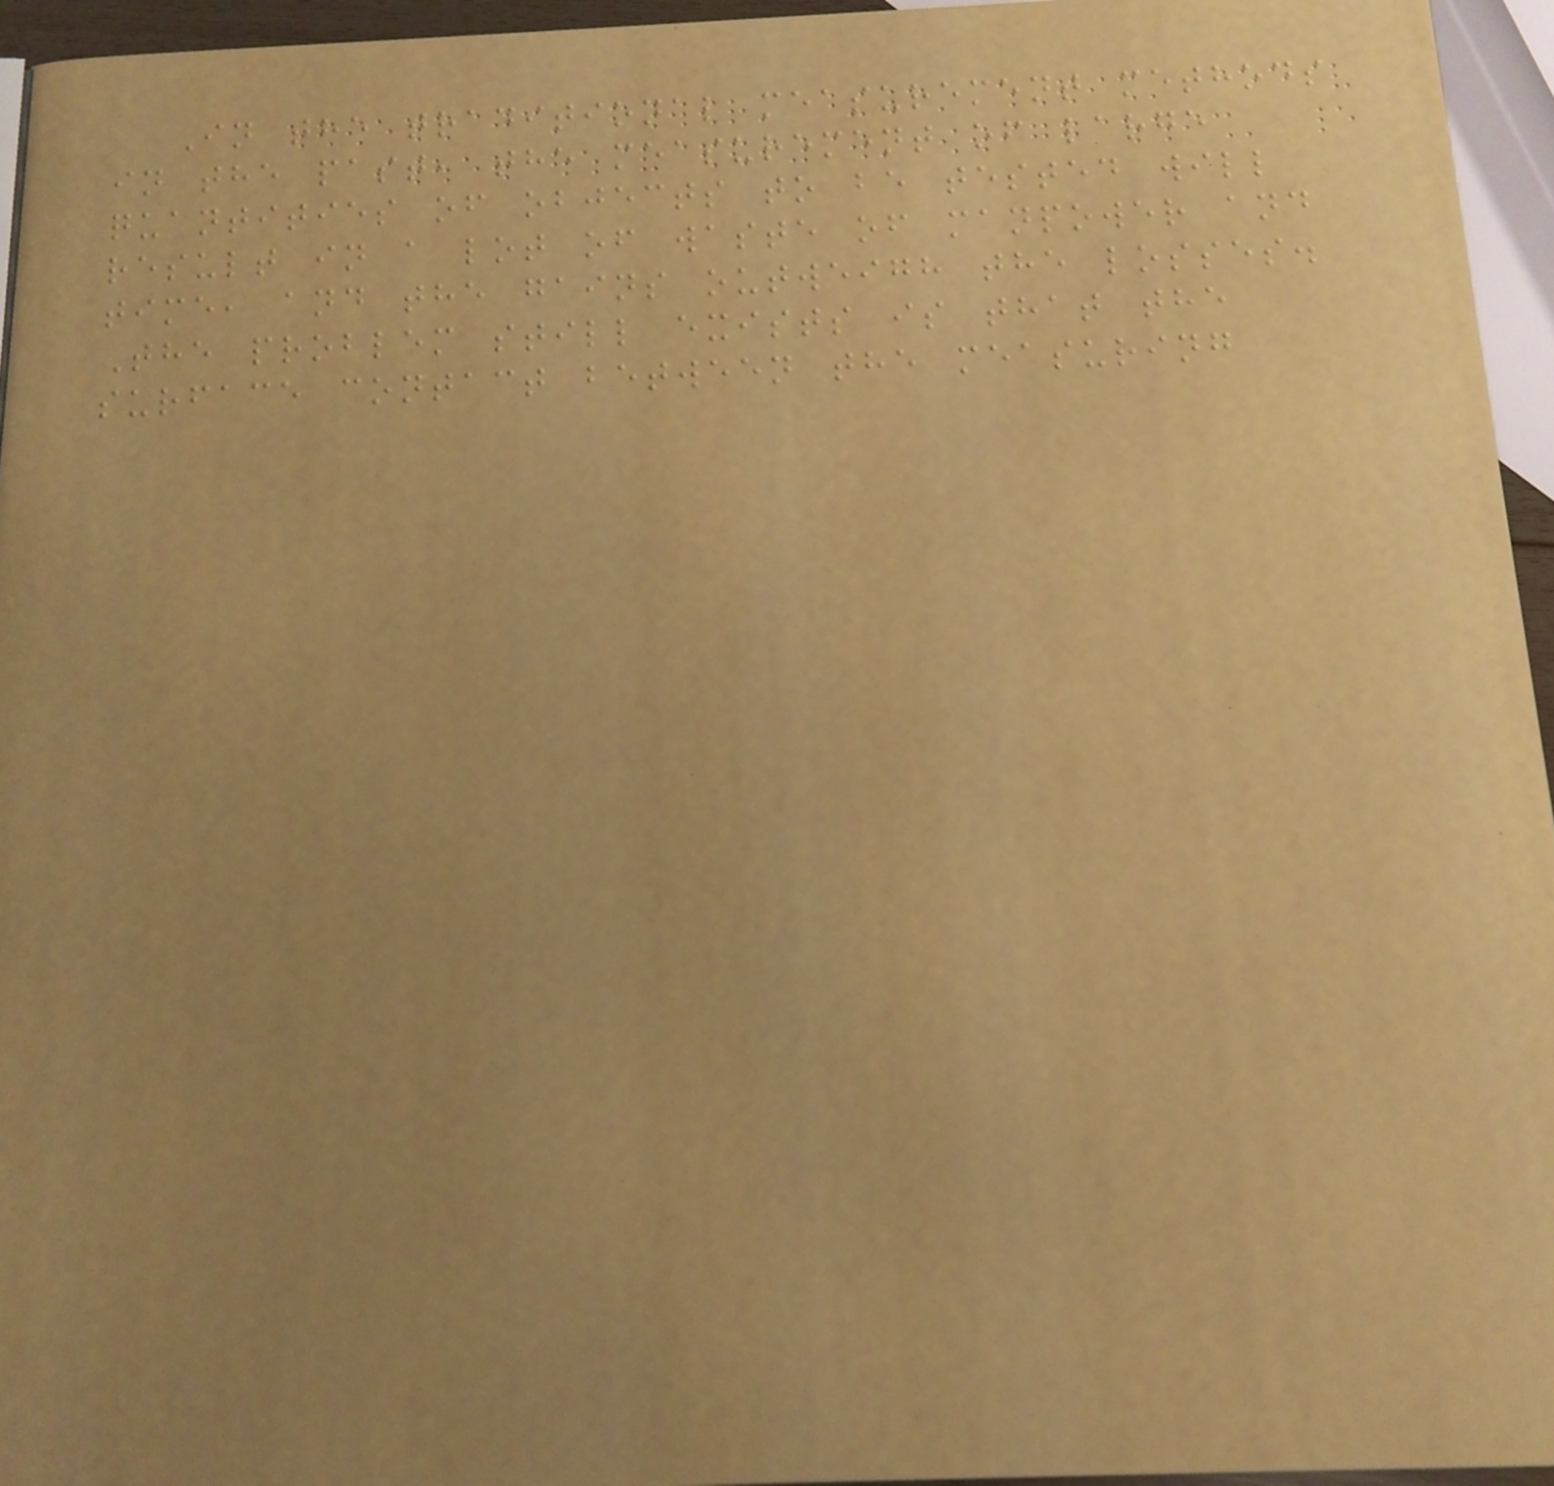In the traditional measurement methods
in the past, the measurement of large
quantities of objects to be tested will
result in a lot of waste of manpower and
time, and the gains outweigh the losses.
The problem still exists is that the
surface contact between the measuring
